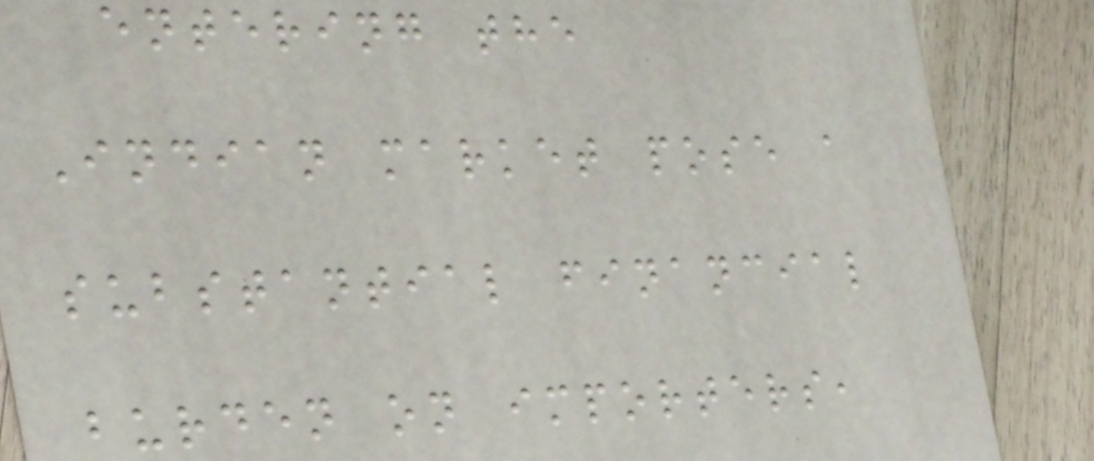entering the
Indian market pose a
substantial financial
burden on importers,
